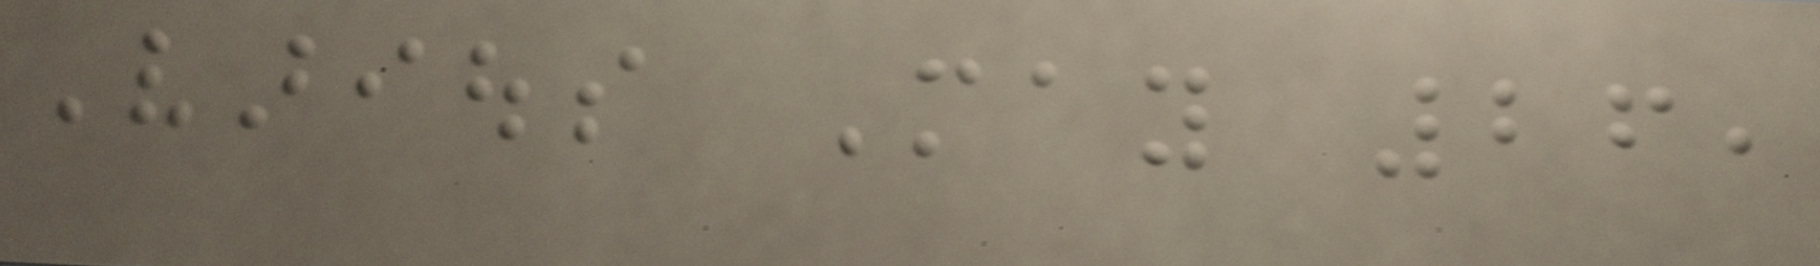Various May 26,
